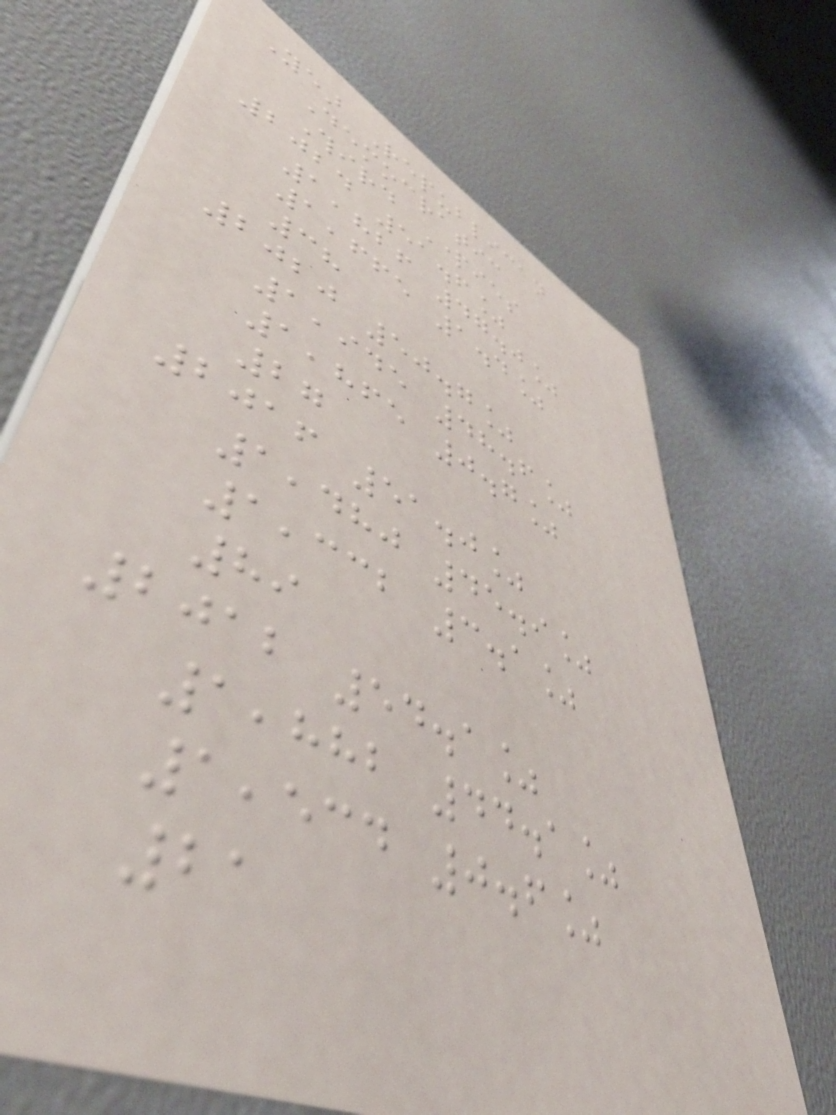Year Republican
Democratic
Third Parties
2024 51.6%
1,826 47.0%
1,665 1.4%
38
2020 50.7%
1,945 48.6%
1,865 0.7%
27
2016 51.0%
1,480 45.9%
1,332 3.1%
89
2012 54.1%
1,882 44.1%
1,534 0.6%
21
